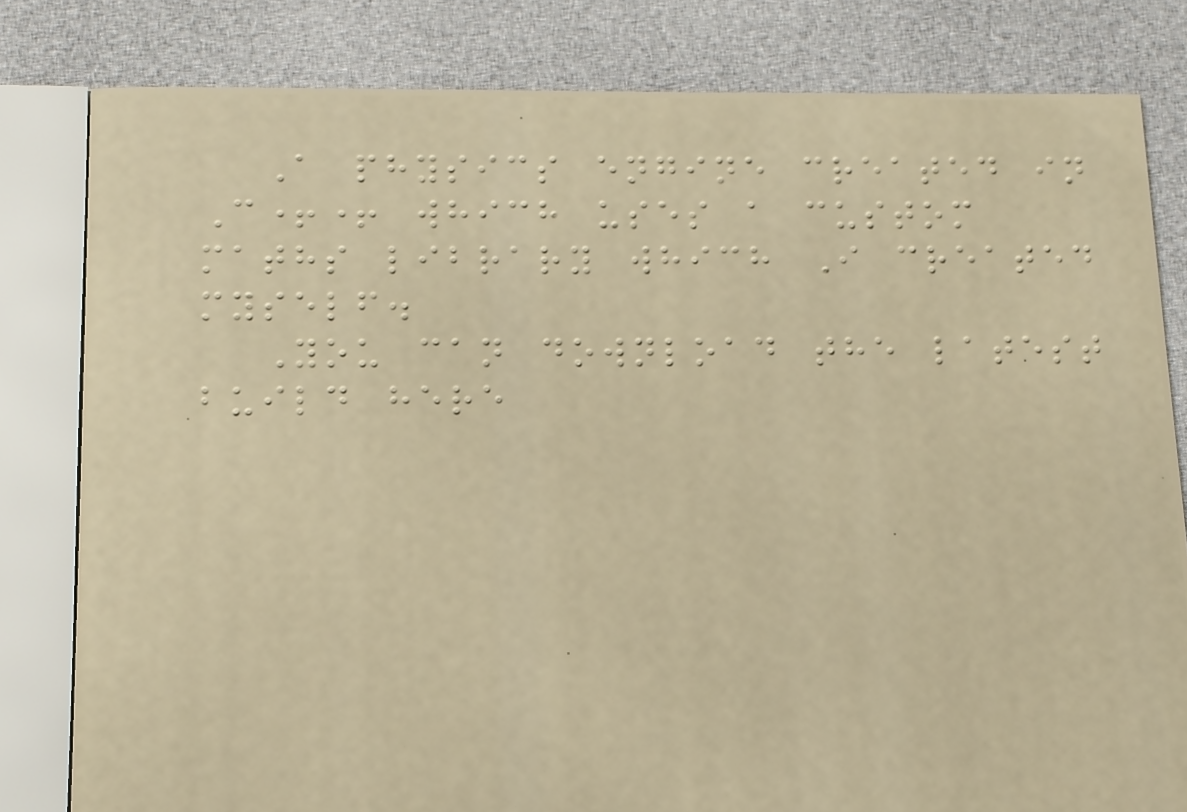A physics engine created in
C++ which uses a custom
maths library which I created
myself.
You can download the latest
build here
